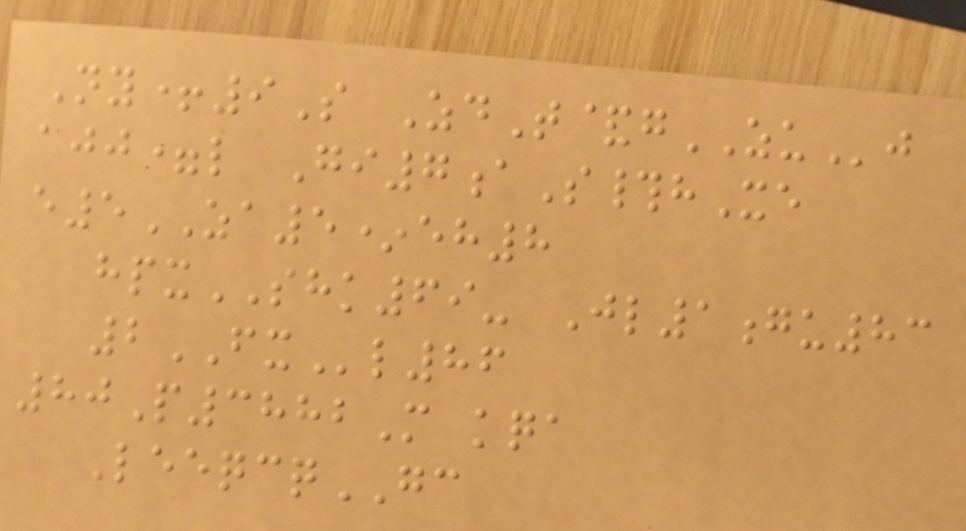Ny+9S ZdT&gZUj
ajj=l Gi7aS#hXe
e5ZA5*eh8
hpxSHK69- Jl1gu83
2FXl86
80P3882M kqa
LeeqcqGC
